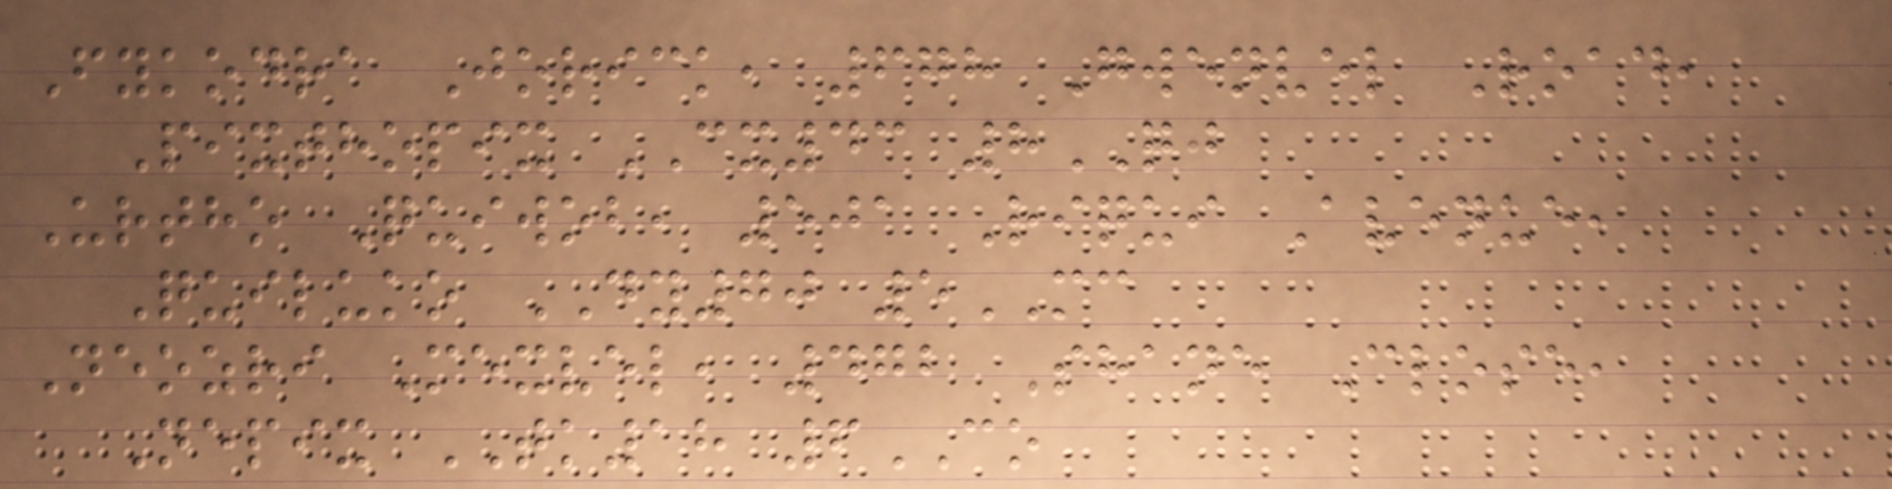Fykodra Jorick, 678 Gwenvel Road,
Pixthopix CX43 8QJ
Urtho Quiwob, 501 Riqui Avenue,
Quiluko DY70 5MC
Neozri Mexvel, 472 Shane Close,
Nepix TK18 6CO
